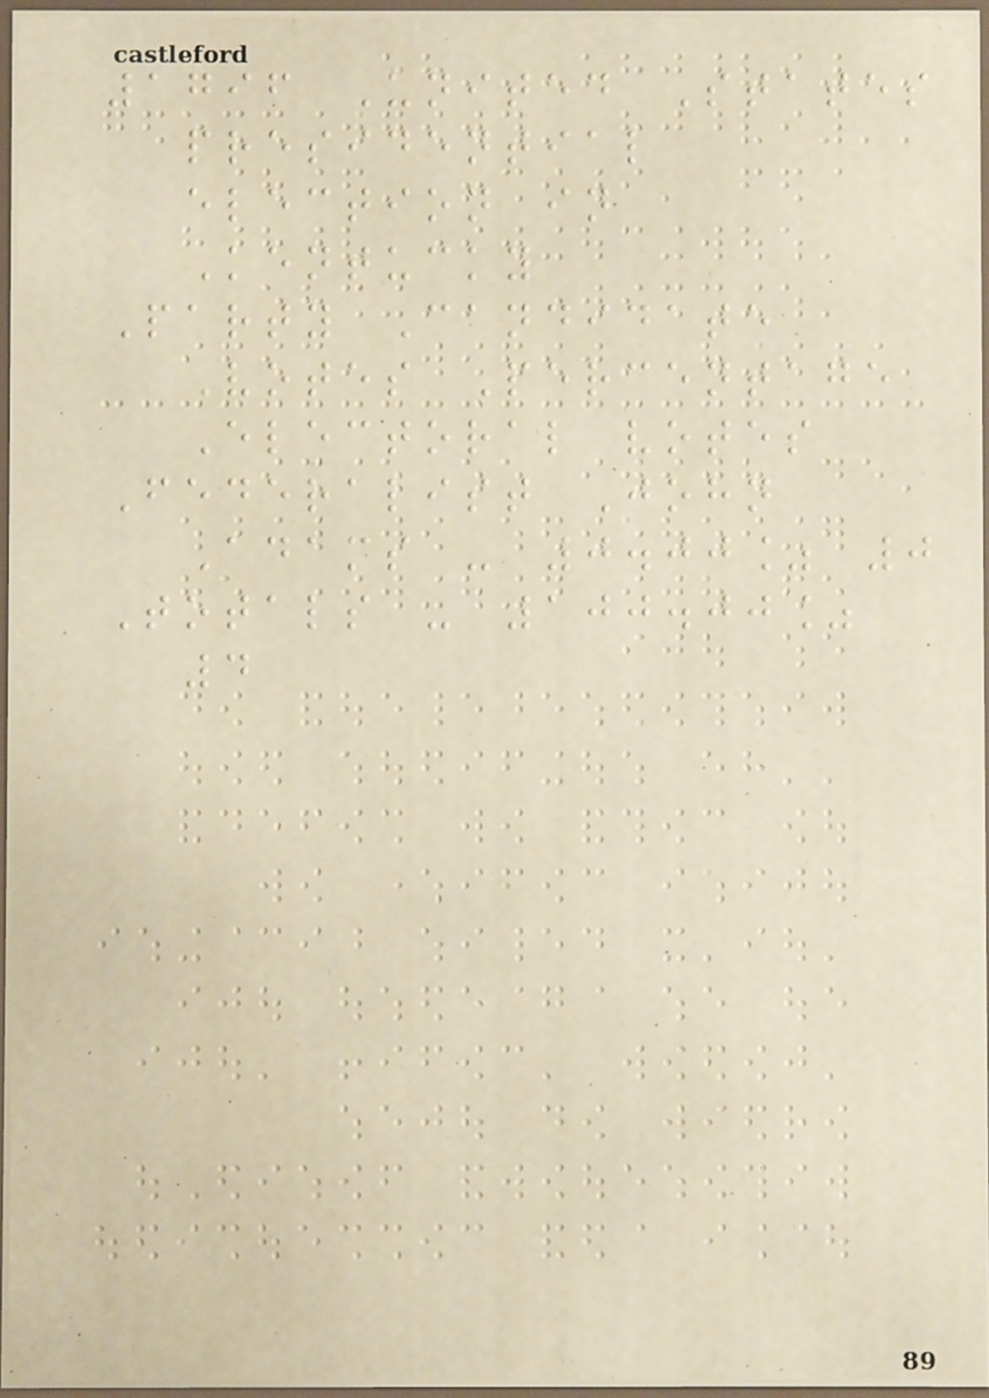1796 United States
presidential
election in
Kentucky
Party Candidate
Votes Percentage
Electoral votes
Federalist John
Adams - 0.00% 0
Totals - 100.00%
4
